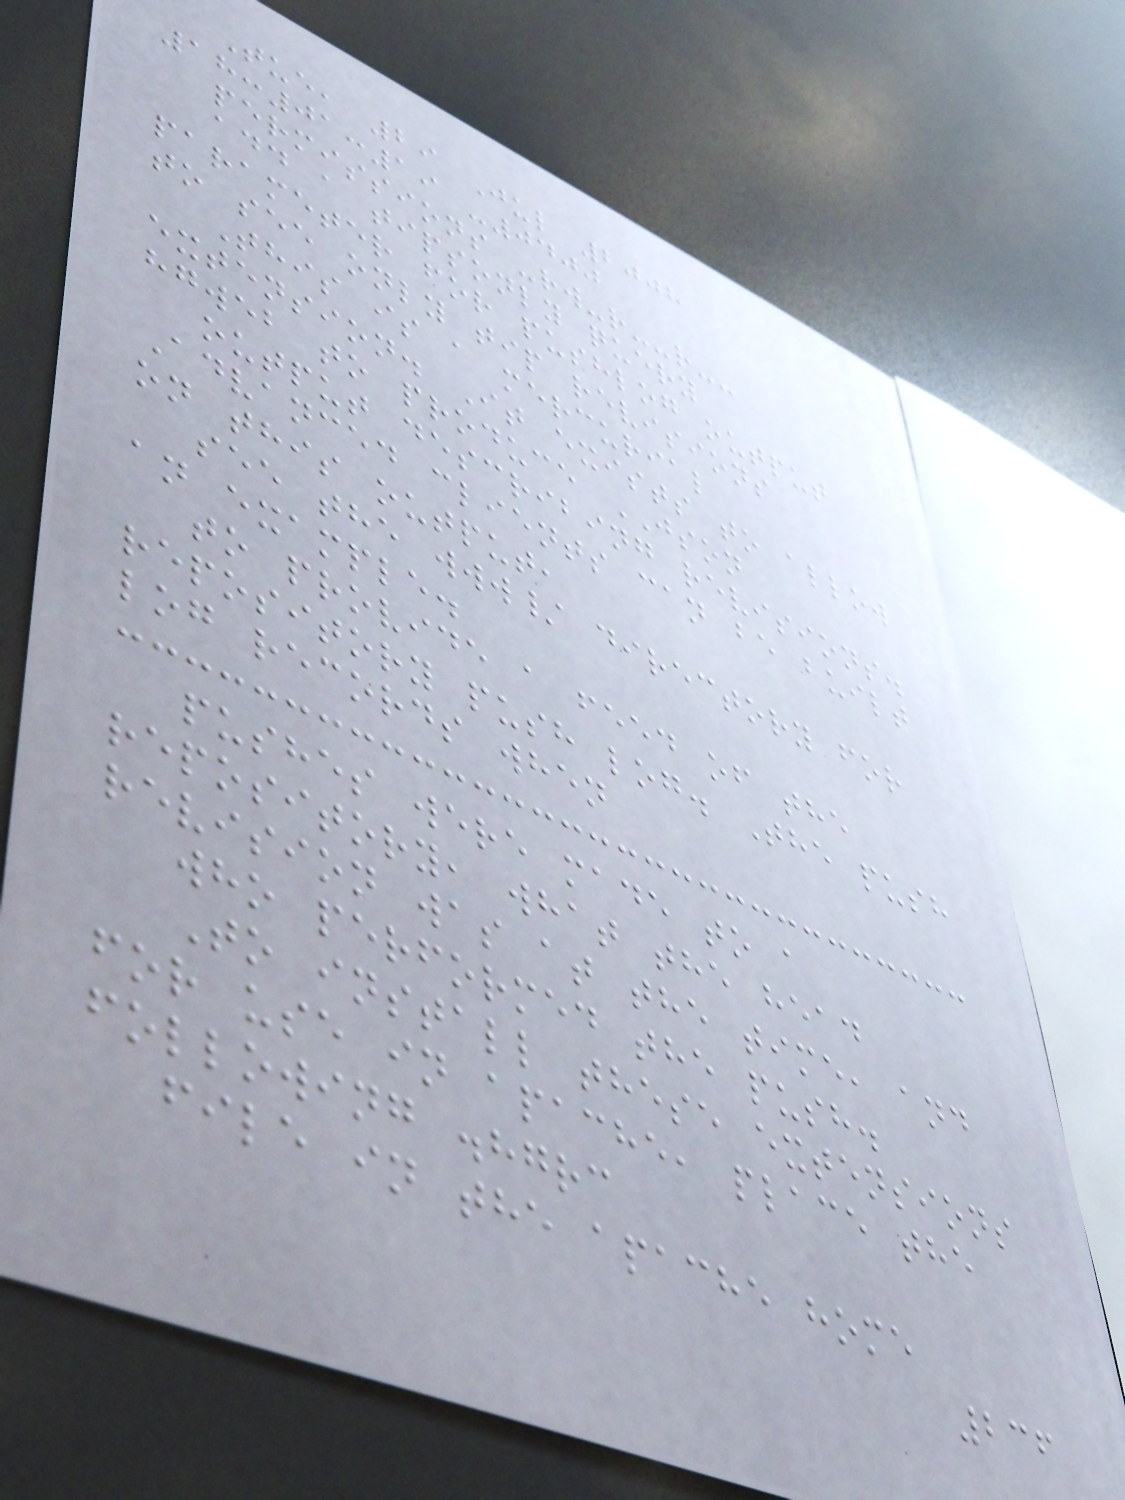Tue, 29 Jul 2008
18:01:19 -0400
permissions -rw-r--r--
add a tipsonly query
parameter for pushlog output
to see only tip revisions
This is a mercurial
extension. It exists to allow
hgweb to produce JSON
output describing revisions.
Advanced clients can be built
on this output,
see the www/ directory for
an example.
to provide a feed of the
repository push log. The push
log records when
pushes were made to a
repository, what the head
revision was at the time, and
who performed the push.
To install these extensions
for use in apache, place the
following .hgrc
file in the apache home
236
